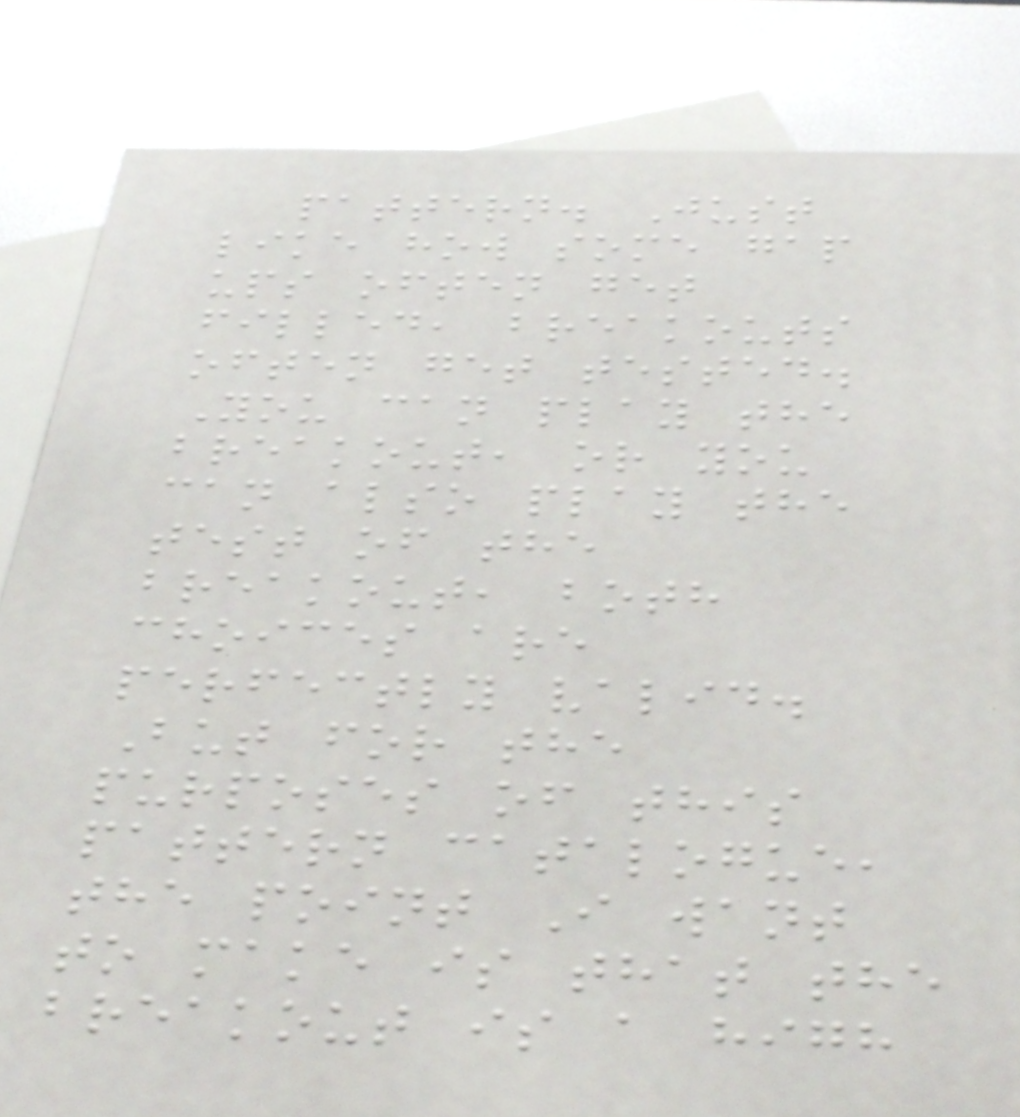pattern. Just
like how some gap
ups often get
filled, breakouts
often get tested.
You can play the
breakout, or you
can also play the
test of the
breakout, both
choices are
perfectly valid.
But for the
purposes of this
pattern catalogue,
the point I want
to make is that the
breakout is a high
